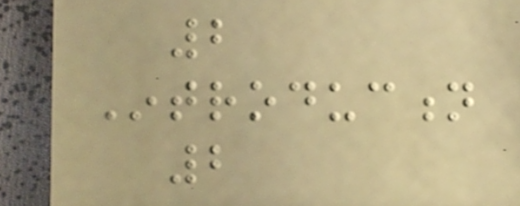2
Introduction
2
